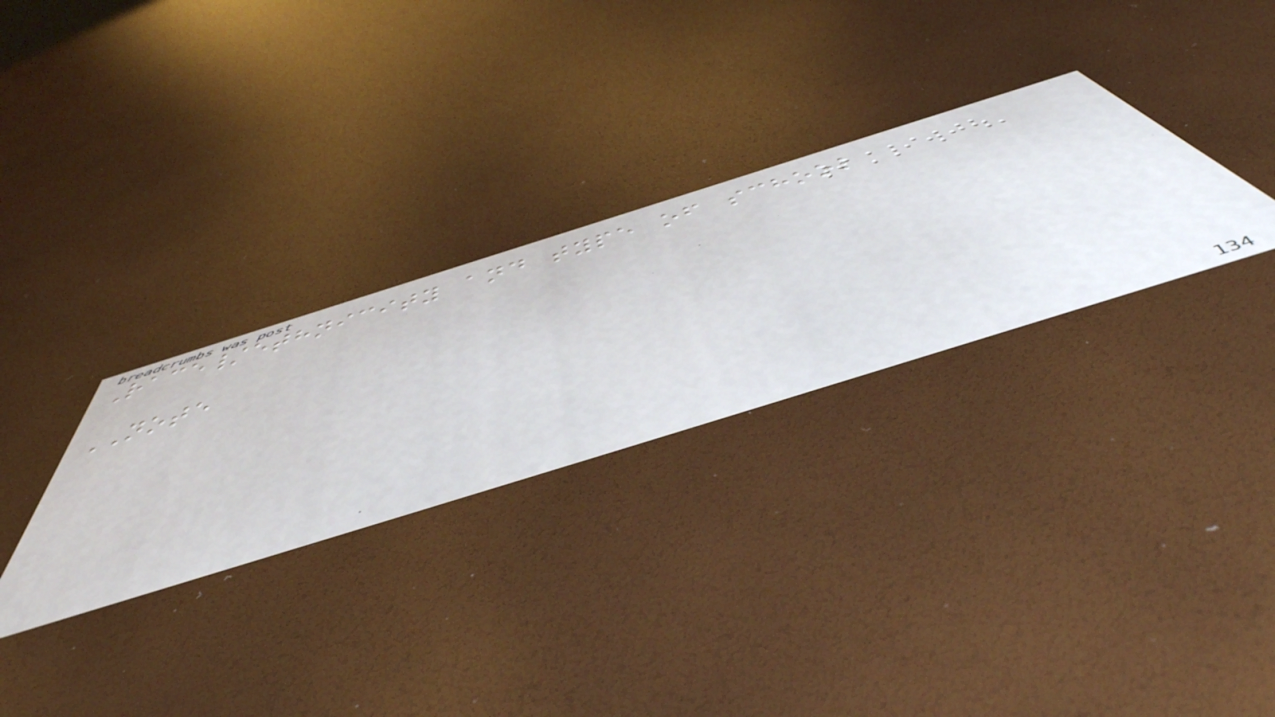Race/ethnicity and type of school
NOTE
